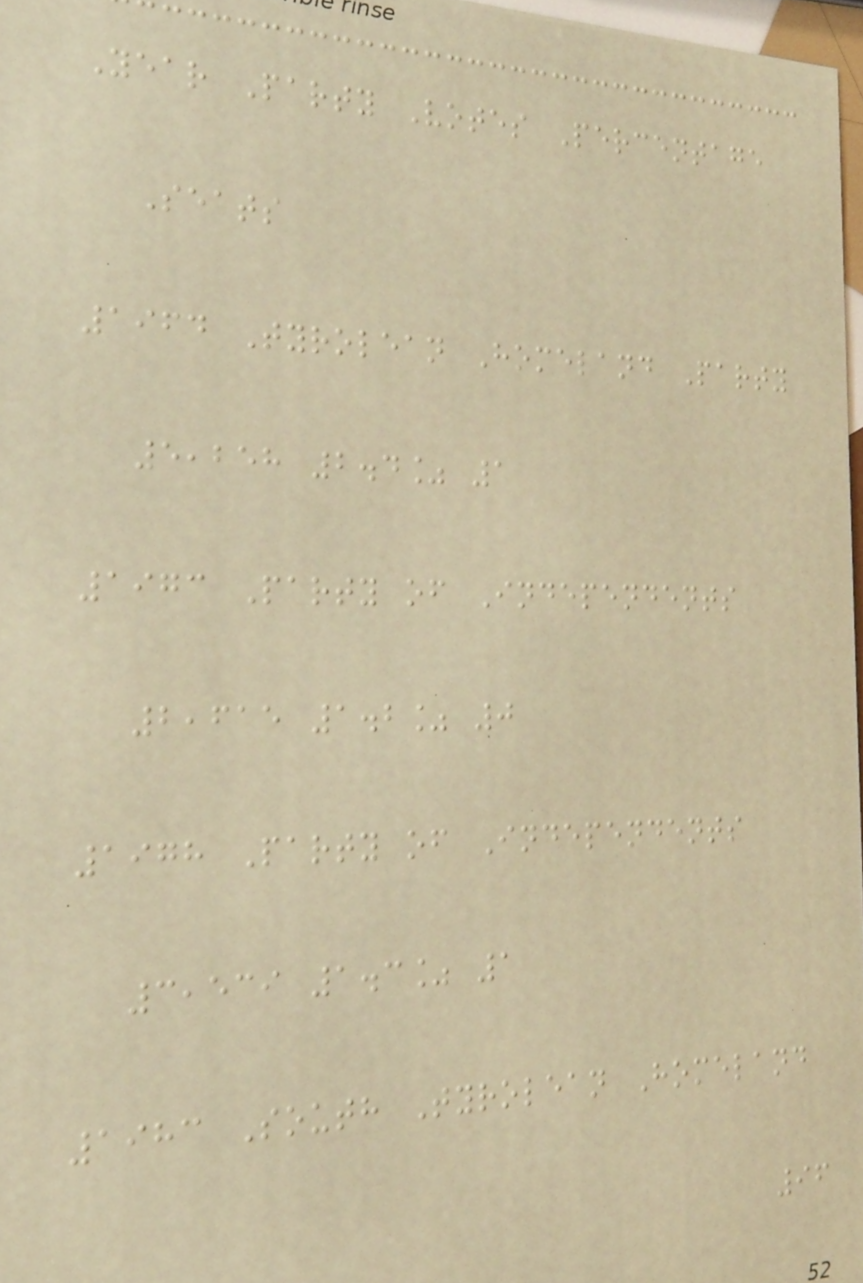Year Party Votes Percentage
Seats
1964 Tyrolean Homeland Party
5,258 2.4% 1
1973 Party of Independents
2,615 1.2% 0
1978 Party of Independents
3,539 1.3% 1
1983 South Tyrolean Homeland
96
